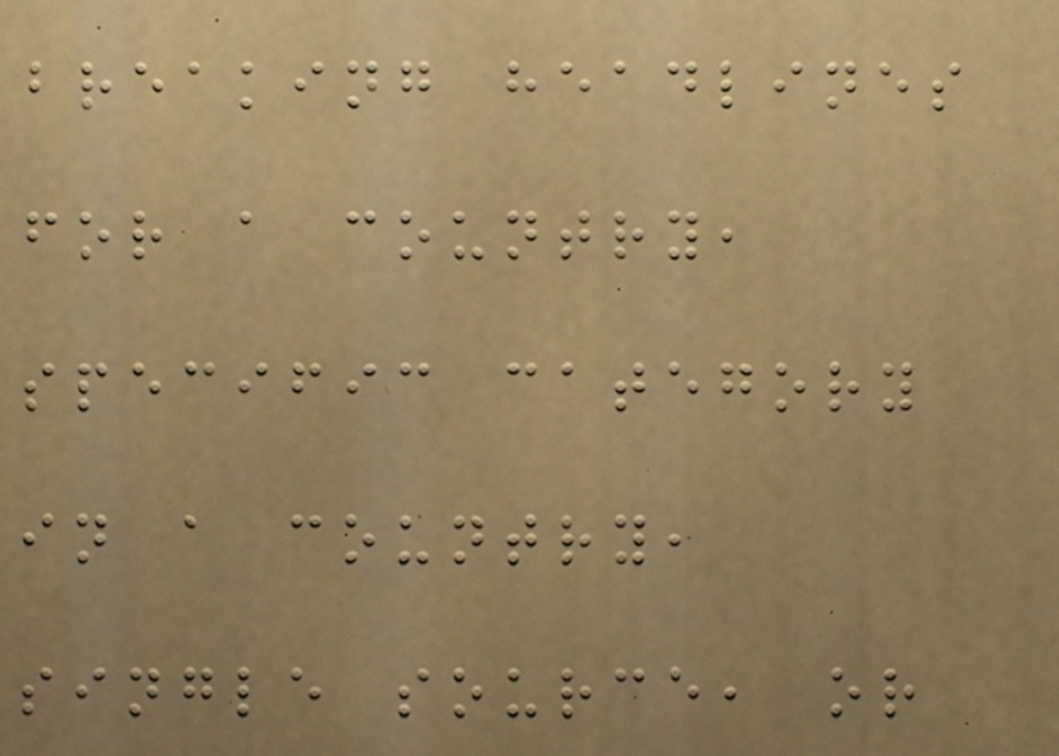breaking headlines
for a country,
specific category
in a country,
single source, or
